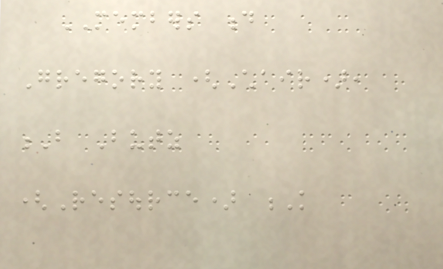MEMBERS d
Gregory (Chair),
B Butz
(Resource) K
